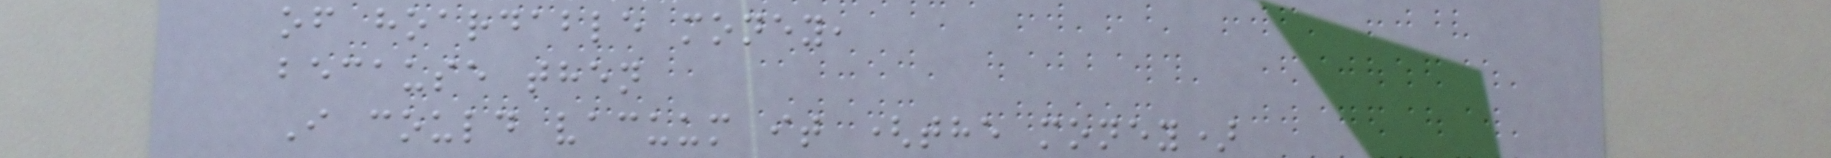of hoardable money,
because then
I could vacuum it (the money)
